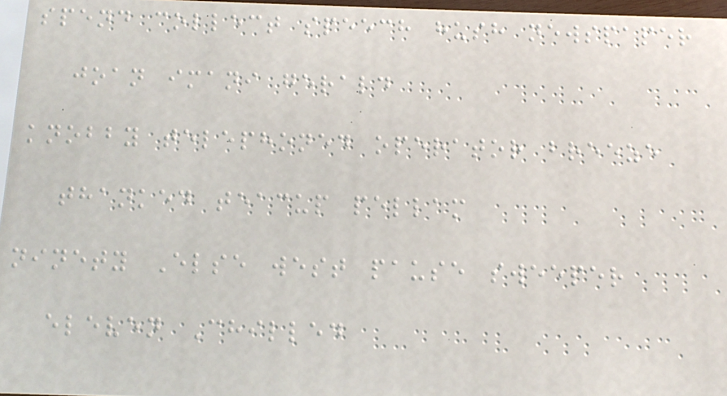spend collect speech hush newspaper
joan imani gerald
knobby telephoned operator breeze
thanked teacup pellam
ninety Else west pause sweeper
eleven Chilled
